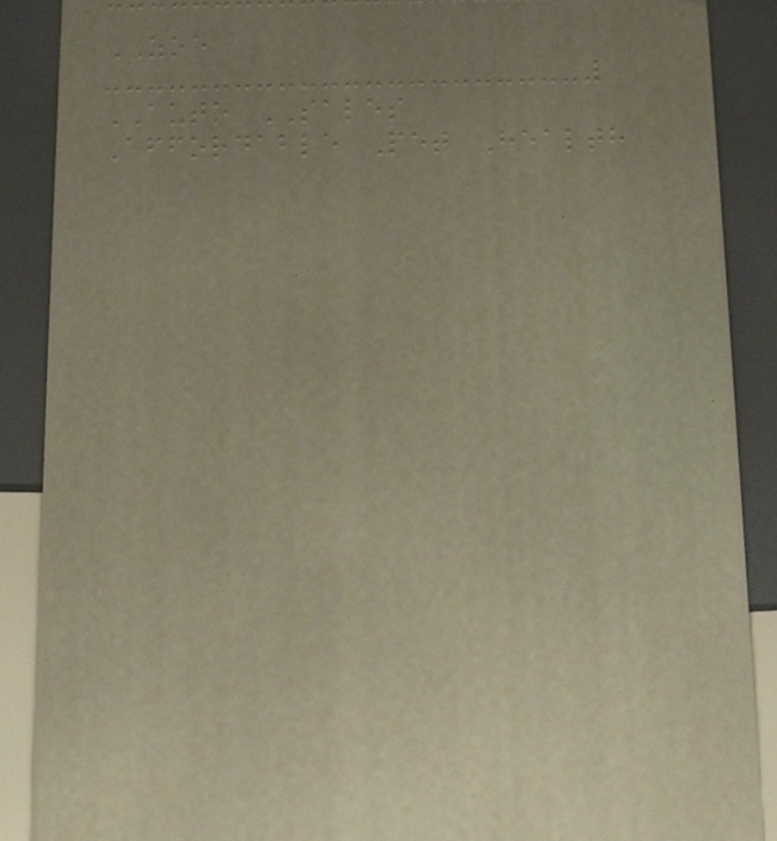ZOE
AUTO SALES
Affordable Pet Health
